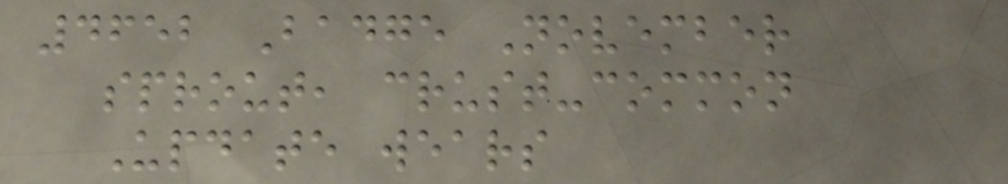4652 Badge November
sprout, crust-common
Update wears
